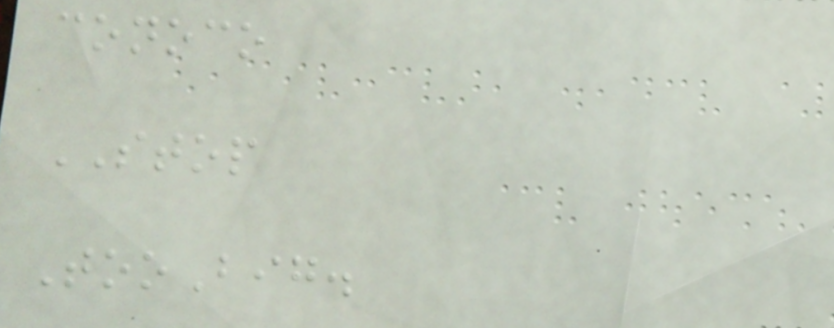conoco
STOP
TooBig.
